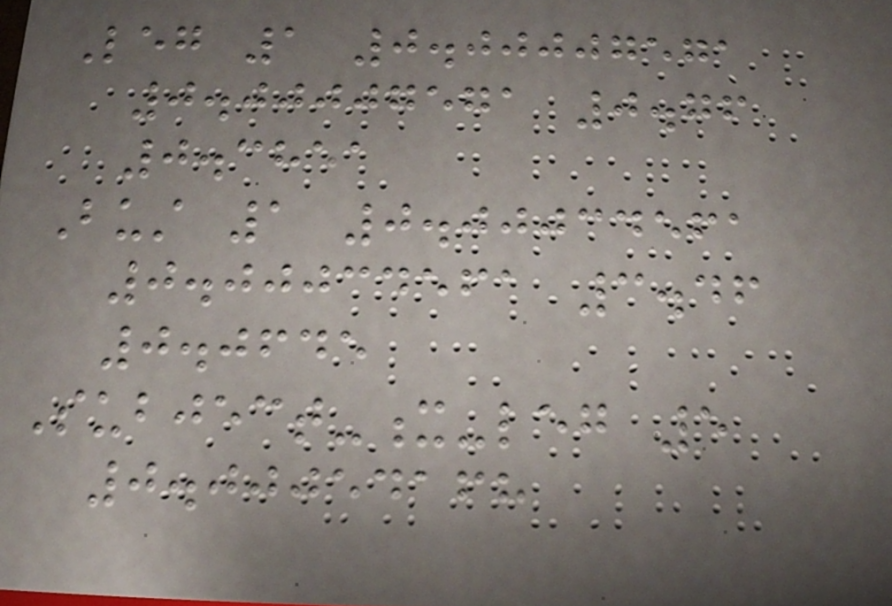Leg 1 0.00007571
0.00007571 0.76
0.3851
Bust 1 0.00034561
0.00034561 3.46
0.0645
Subject-x-leg 5
0.00054168
